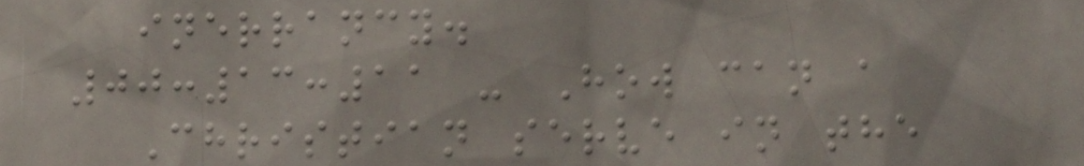inerrancy.
00:13:11 - How can a
Christian serve in the
